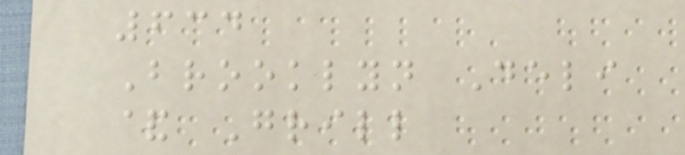634
Brooklyn Deli
& Grill
